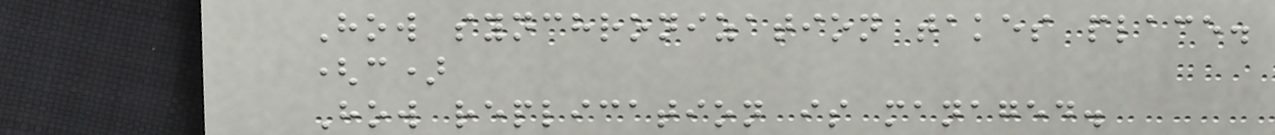How synchronization takes place.
(c)
How replication is managed.
